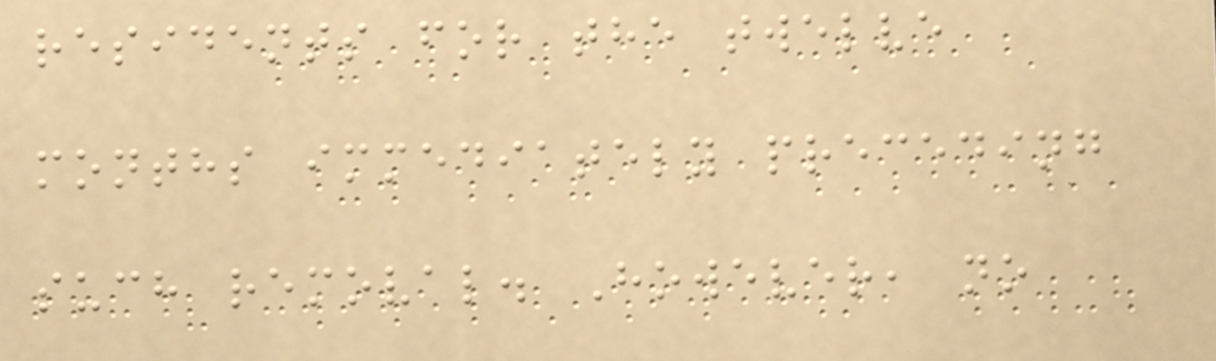residents for the twelve
months immediately preceding
such removal. However, no
